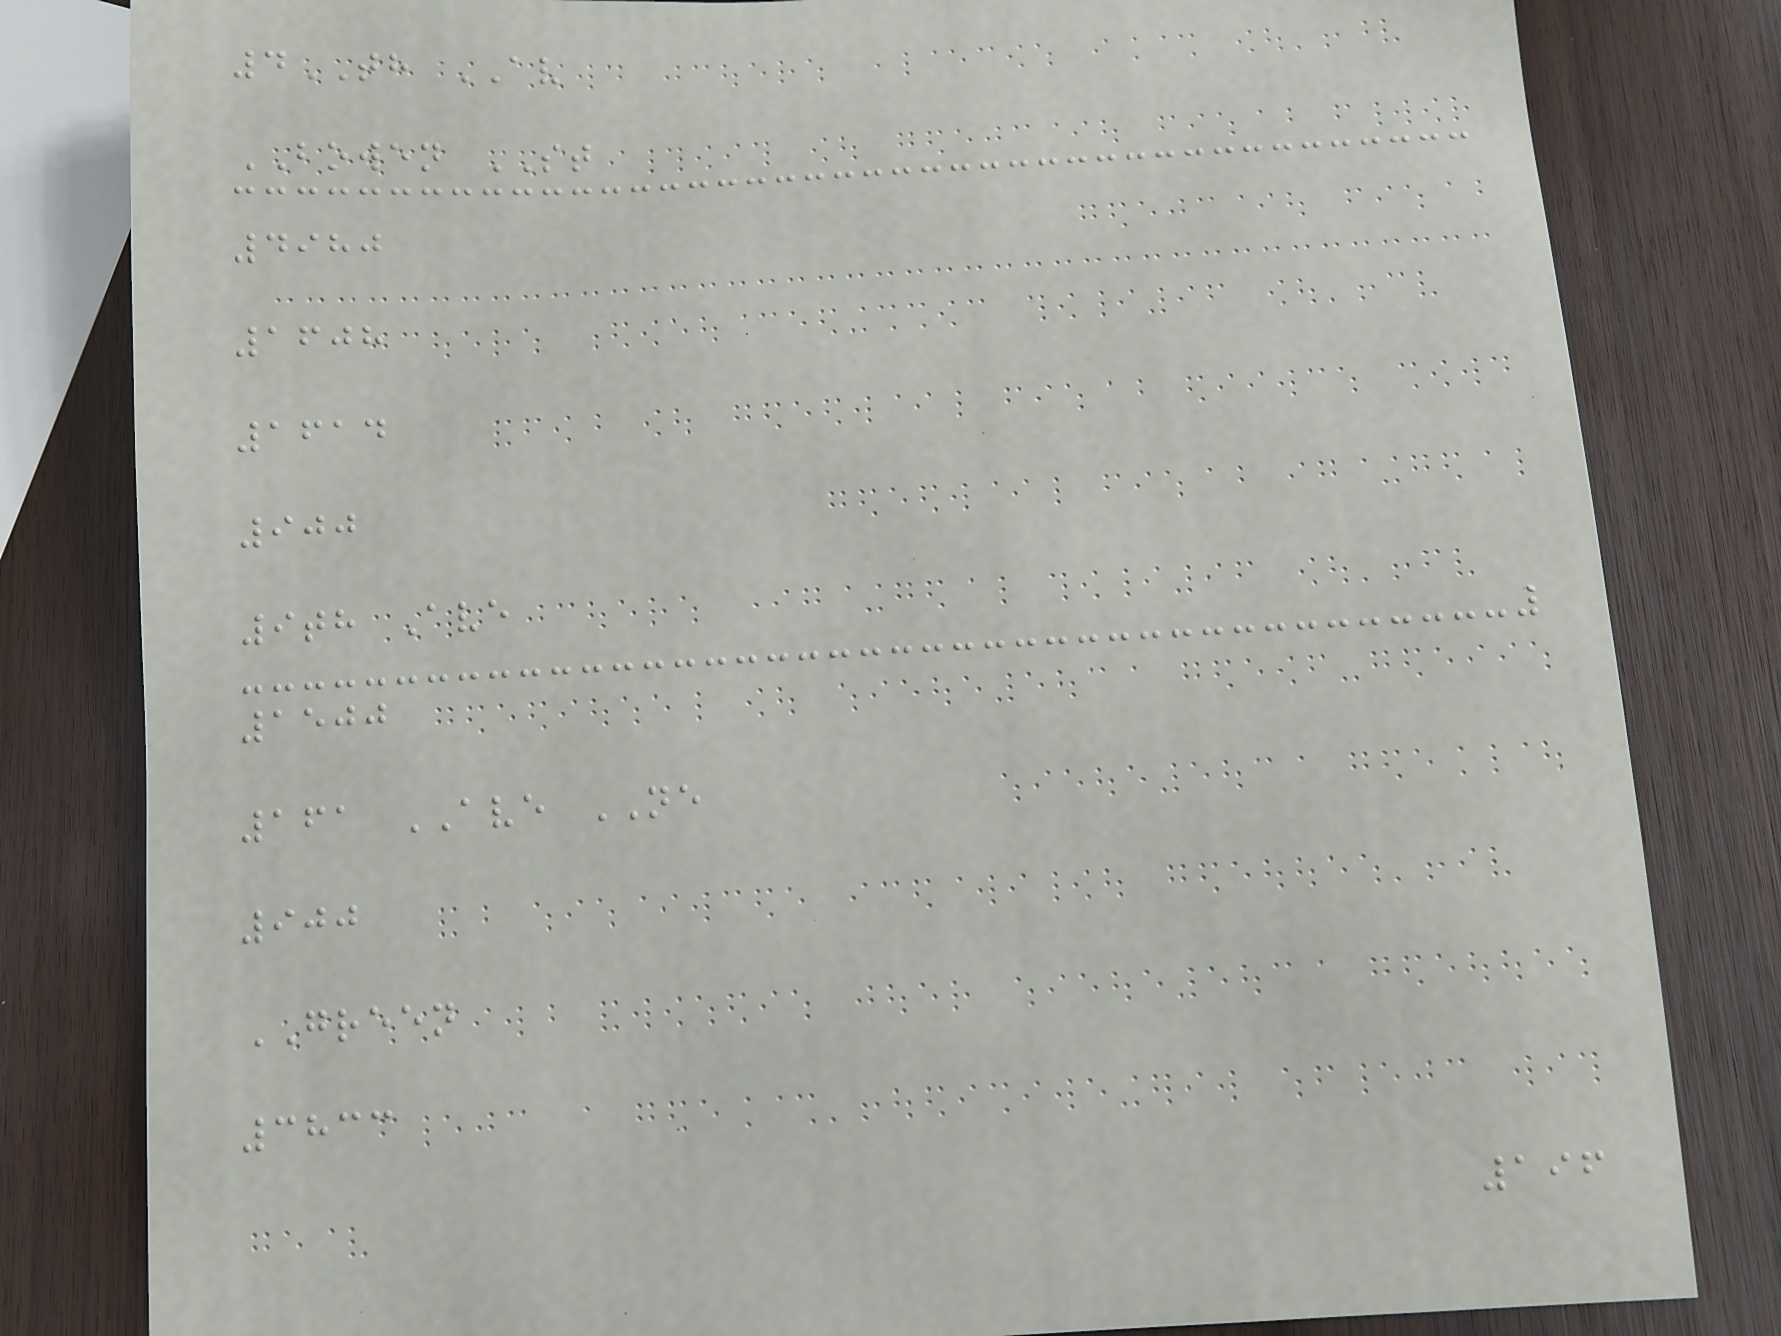4TH AV
BOWEN ST
4980
1608
1614
900
9th Ave
1500
161 AVE NE
900
GREEN
3833
196
